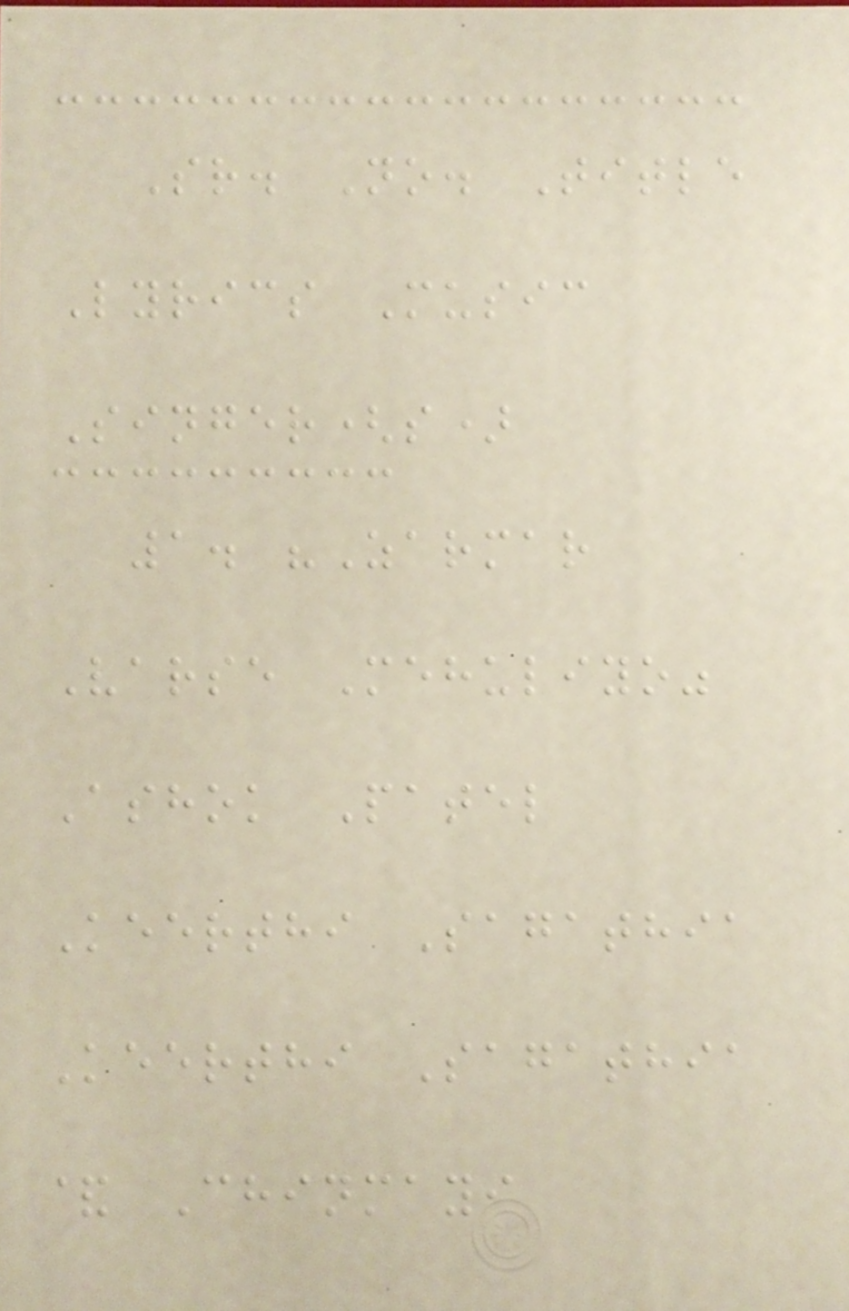Sr. No. Title
Lyrics Music
Singer(s)
1. "Zarmar
Varse Mehuliyo"
Ashok Patel
Keerthi Sagathia
Keerthi Sagathia
& Chinmayi
